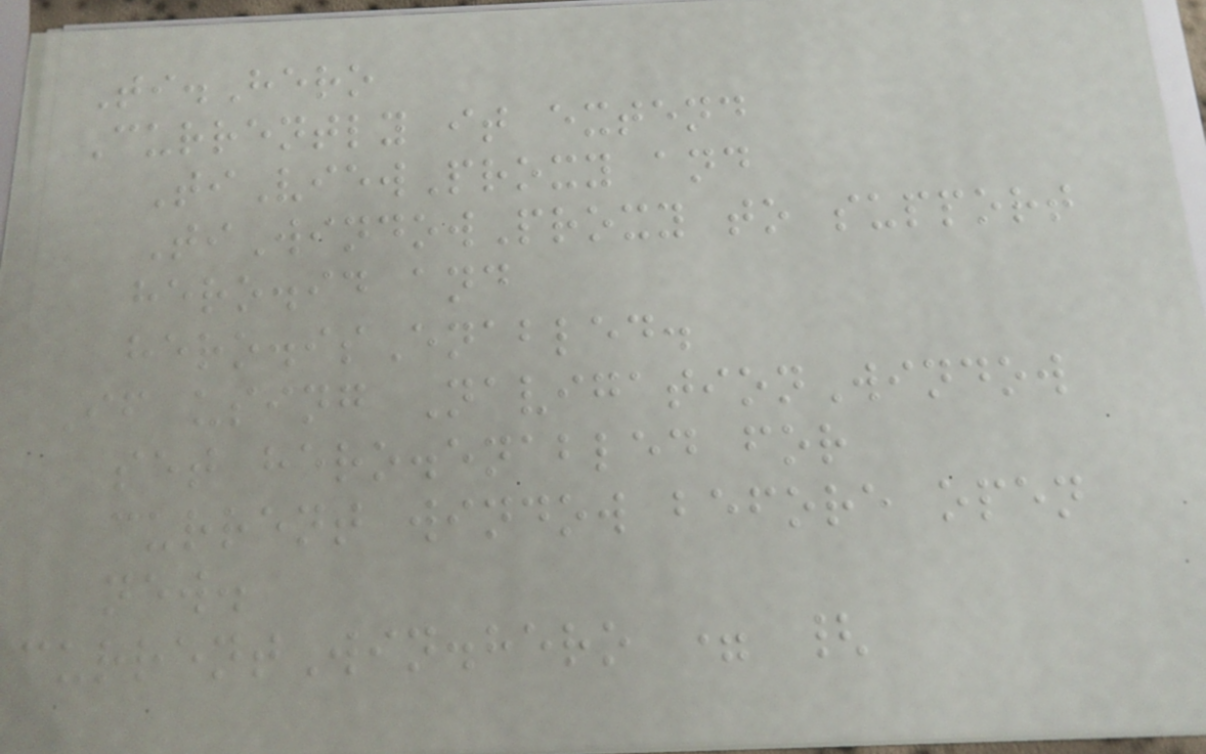Ti.Hero
Currently it extend
TiViewProxy and
TiWindowProxy to support
hero.id and
hero.isEnabled.
If using NavigationWindow
set hero.enabled for
current window before open
new.
currentWin.hero = {
